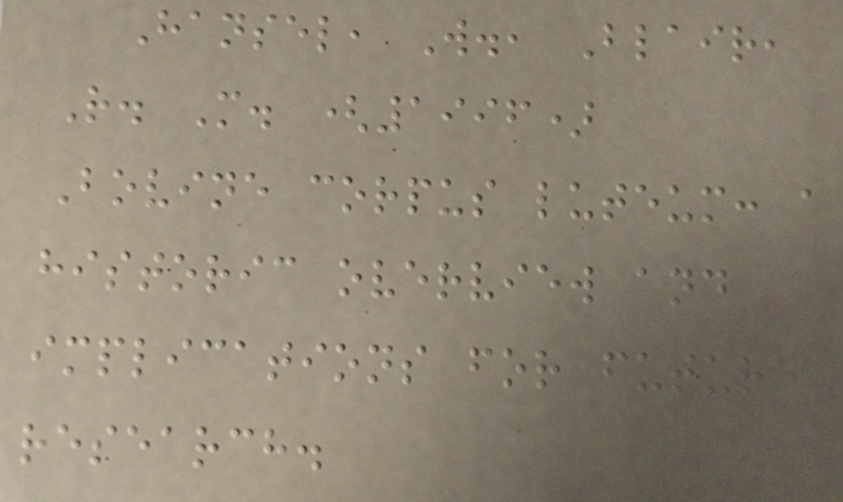Hansel, W., Blair,
R. M. (1996)
Bovine corpus luteum: a
historic overview and
implications for future
research.
